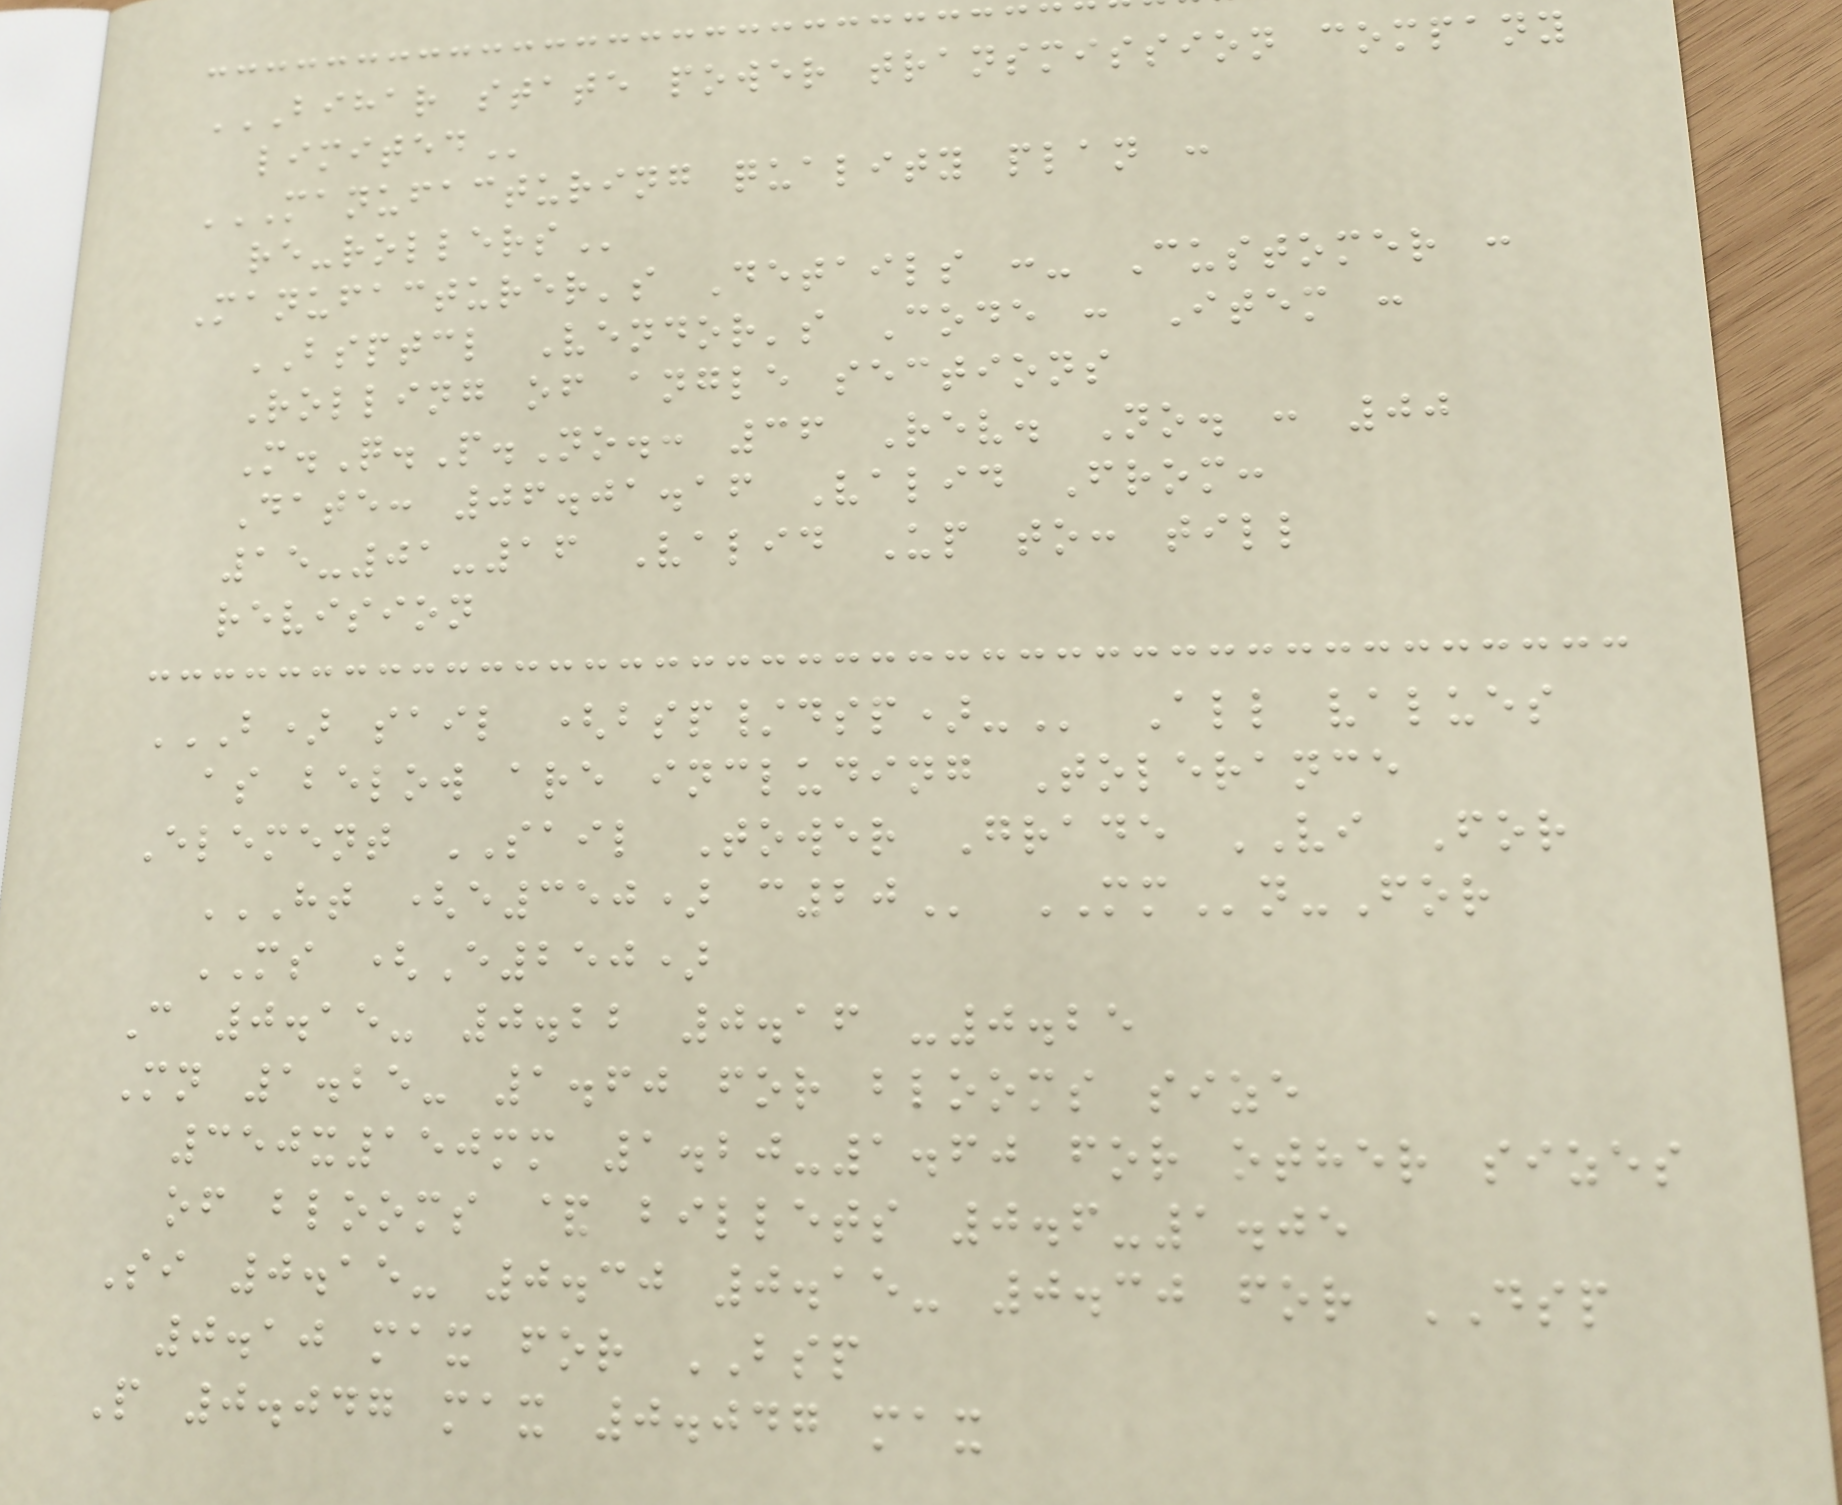BIHAR STATE POWER TRANSMISSION COMPANY
LIMITED
MANUFACTURING QUALITY PLAN :
RE-ROLLERS
Manufacturer's Details :- Customer :
BSPTCL Vendor's Code : Item :
Rolling of angle sections
M.Q.P.No.: 36 Rev. No. : 00
Date: 06.01.16 Valid From:
15-01-16 Valid Up to: till
revision
B) SAIL (BSP/DSP)- All values
as below are including Tolerance
Element SAIL Tower Grade VI For
HT (E350) C20 MMn-For
MS (E250)
C 0.15- 0.22 0.16 -0.25
Mn 1.25- 1.60 for blooms size
350x150mm 1.20-1.60 for other sizes
of blooms & billets 0.6-1.05
Si 0.15- 0.30 0.15- 0.30 for DSP
0.10 max for BSP
P 0.047 max 0.047 max
